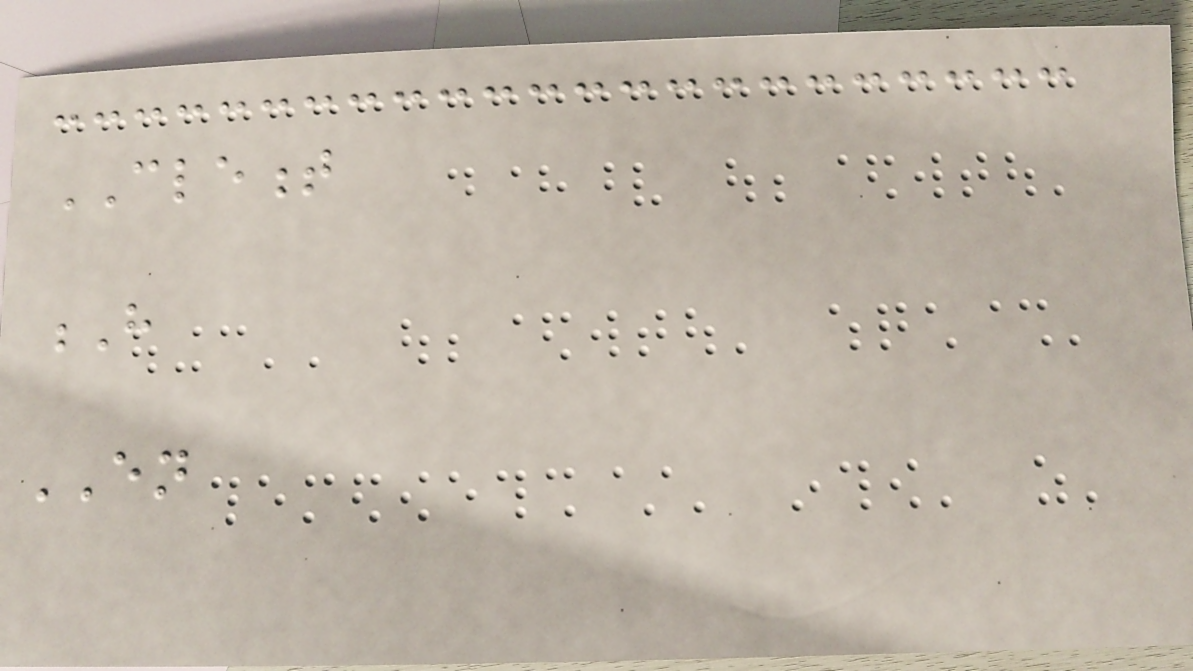CLEMENT
H
EN
